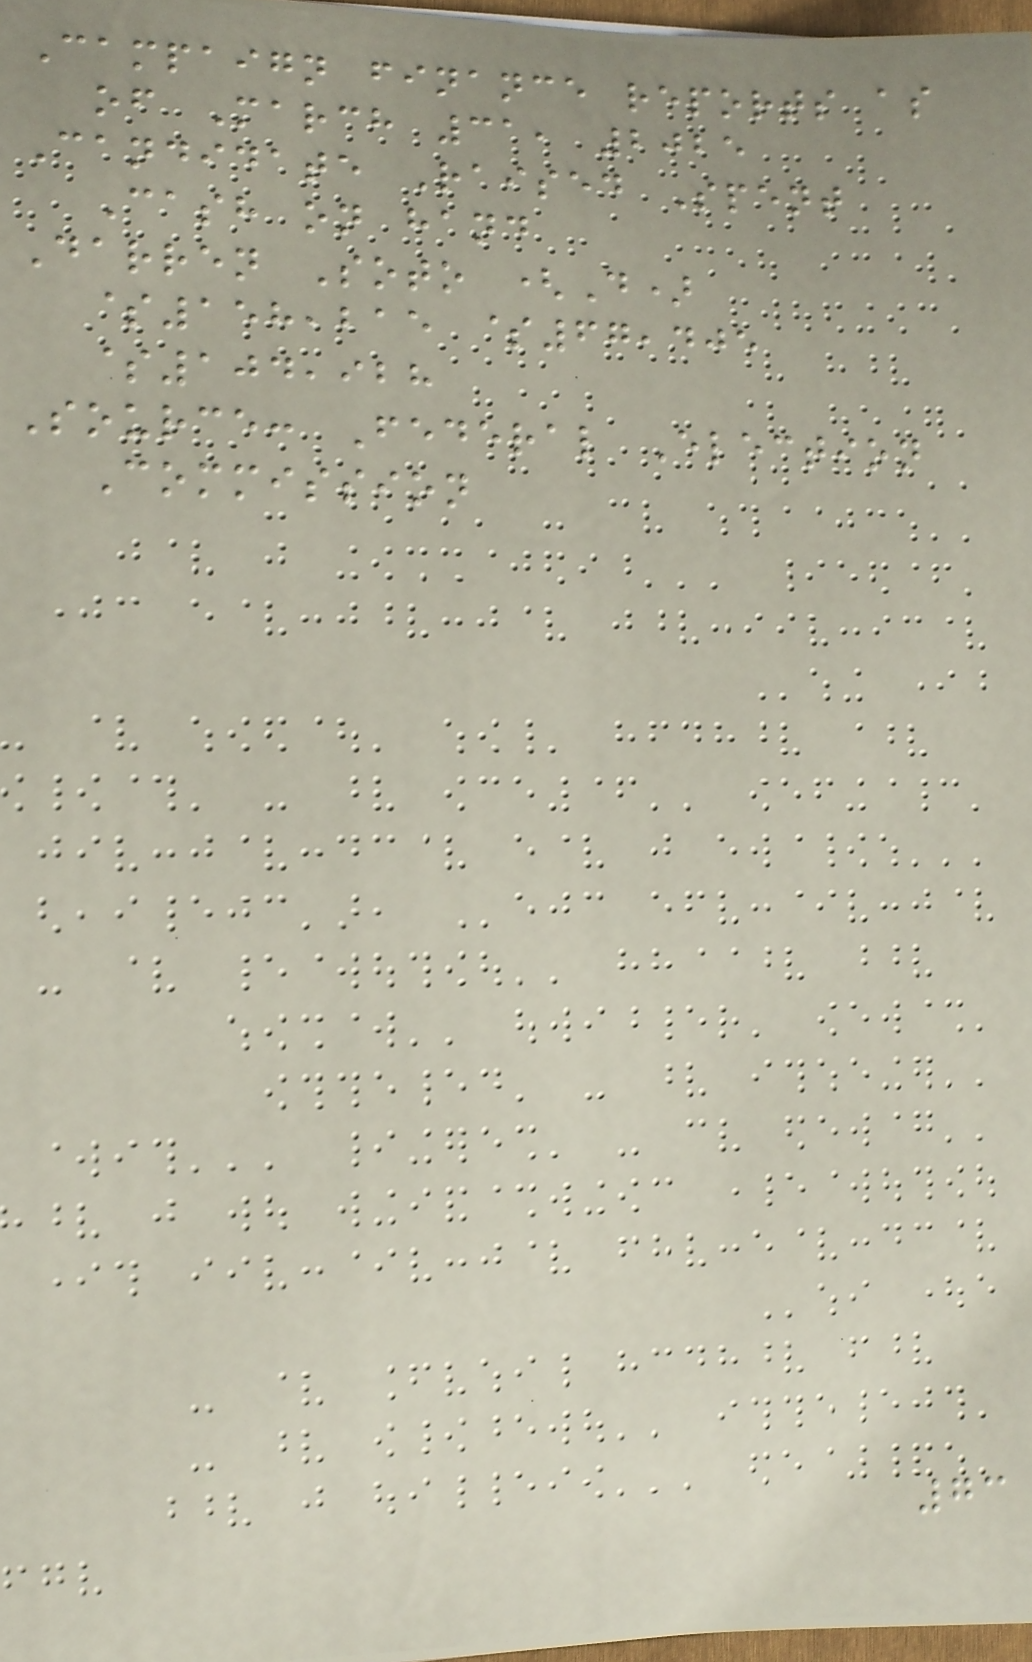Campaign finance reports as
of March 31, 2025
Candidate Raised Spent
Cash on hand
Darren Soto (D)
$158,215 $67,405
$104,928
Source: Federal Election
Commission
73
